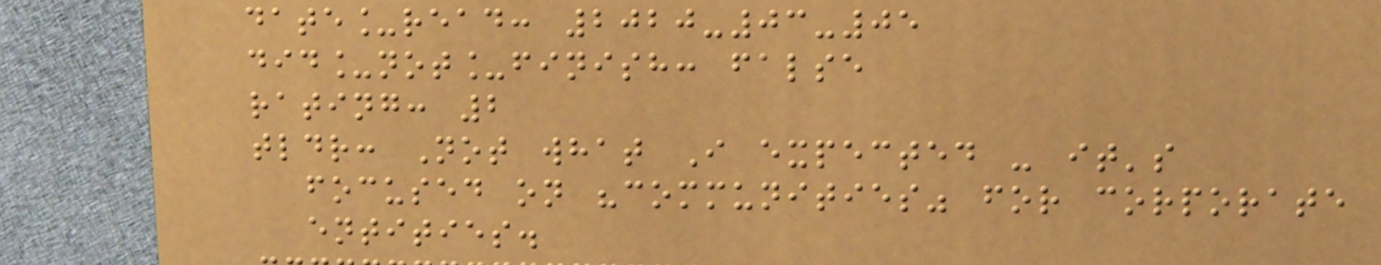date_read: 2020-03-05
did_not_finish: false
rating: 2
tldr: Not what I expected - it's
focused on "communities" for corporate
entities.
